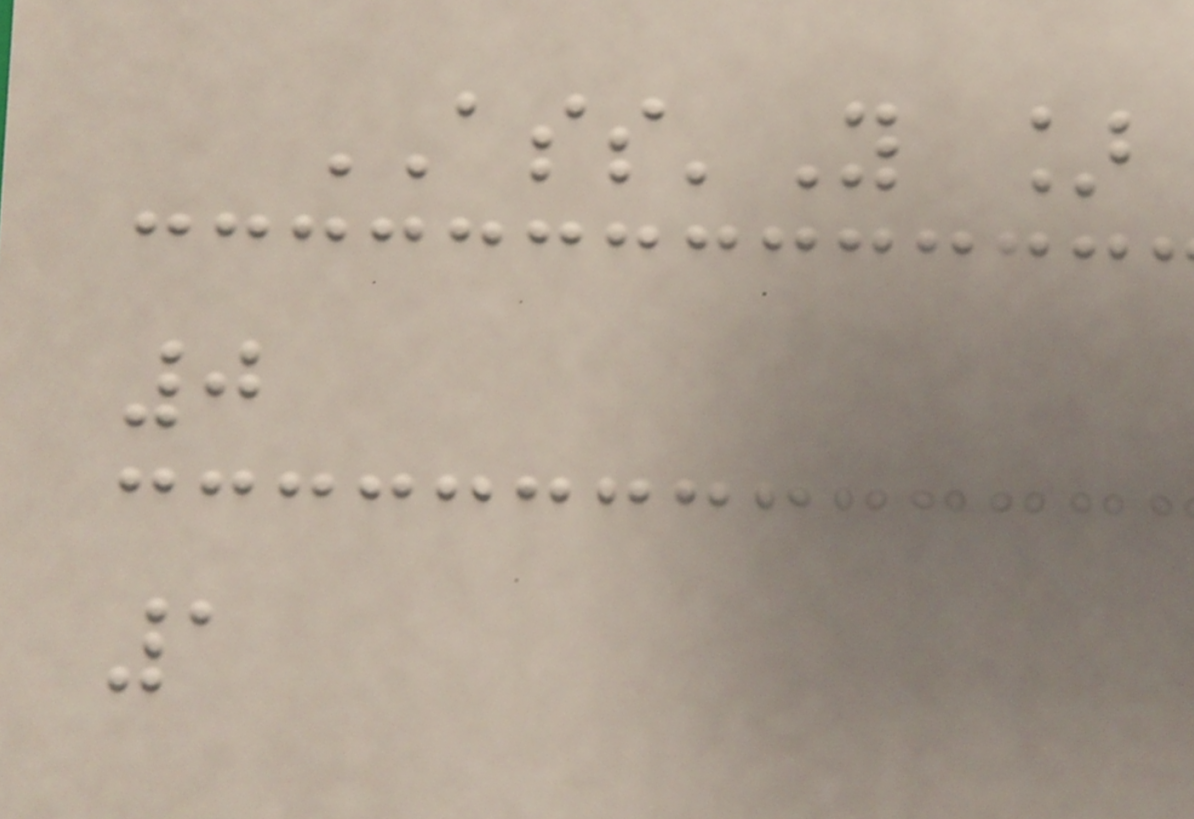ASS'Y ]
0
1
